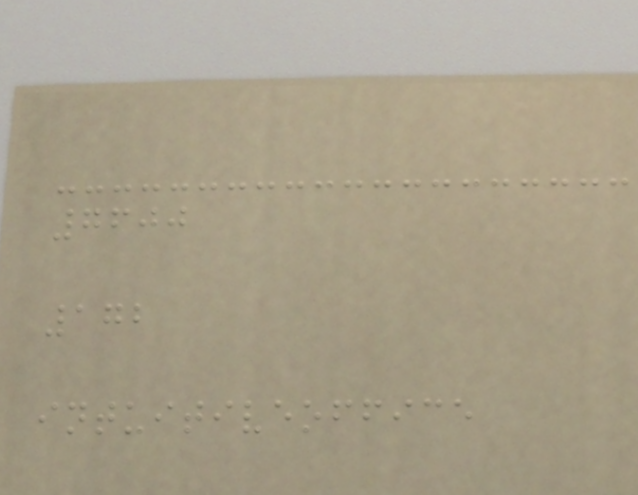7600
172
intuitiveoffice
